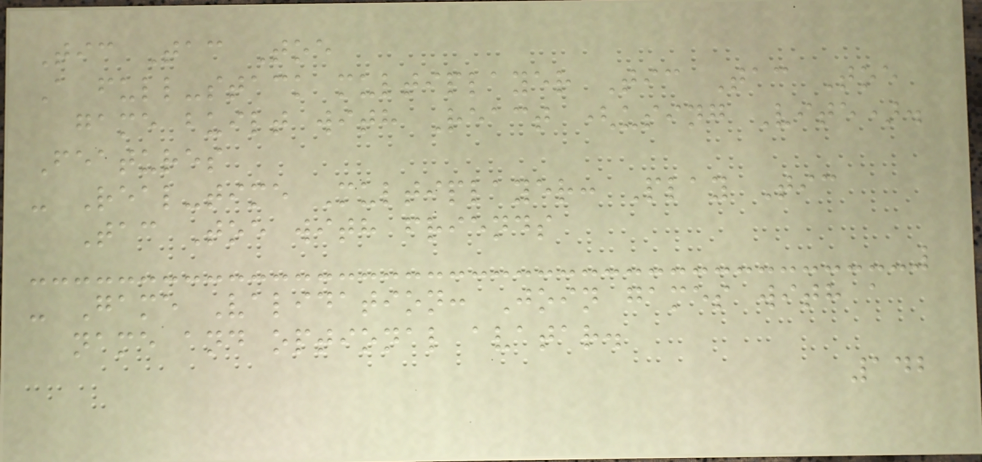Tic Tac Toe
A full-stack multiplayer Tic Tac Toe
game built with React (using Vite).
Features
- Real-time Multiplayer: Play Tic
Tac Toe with friends
- Game Validation: Join games with a
name and optional avatar.
142
